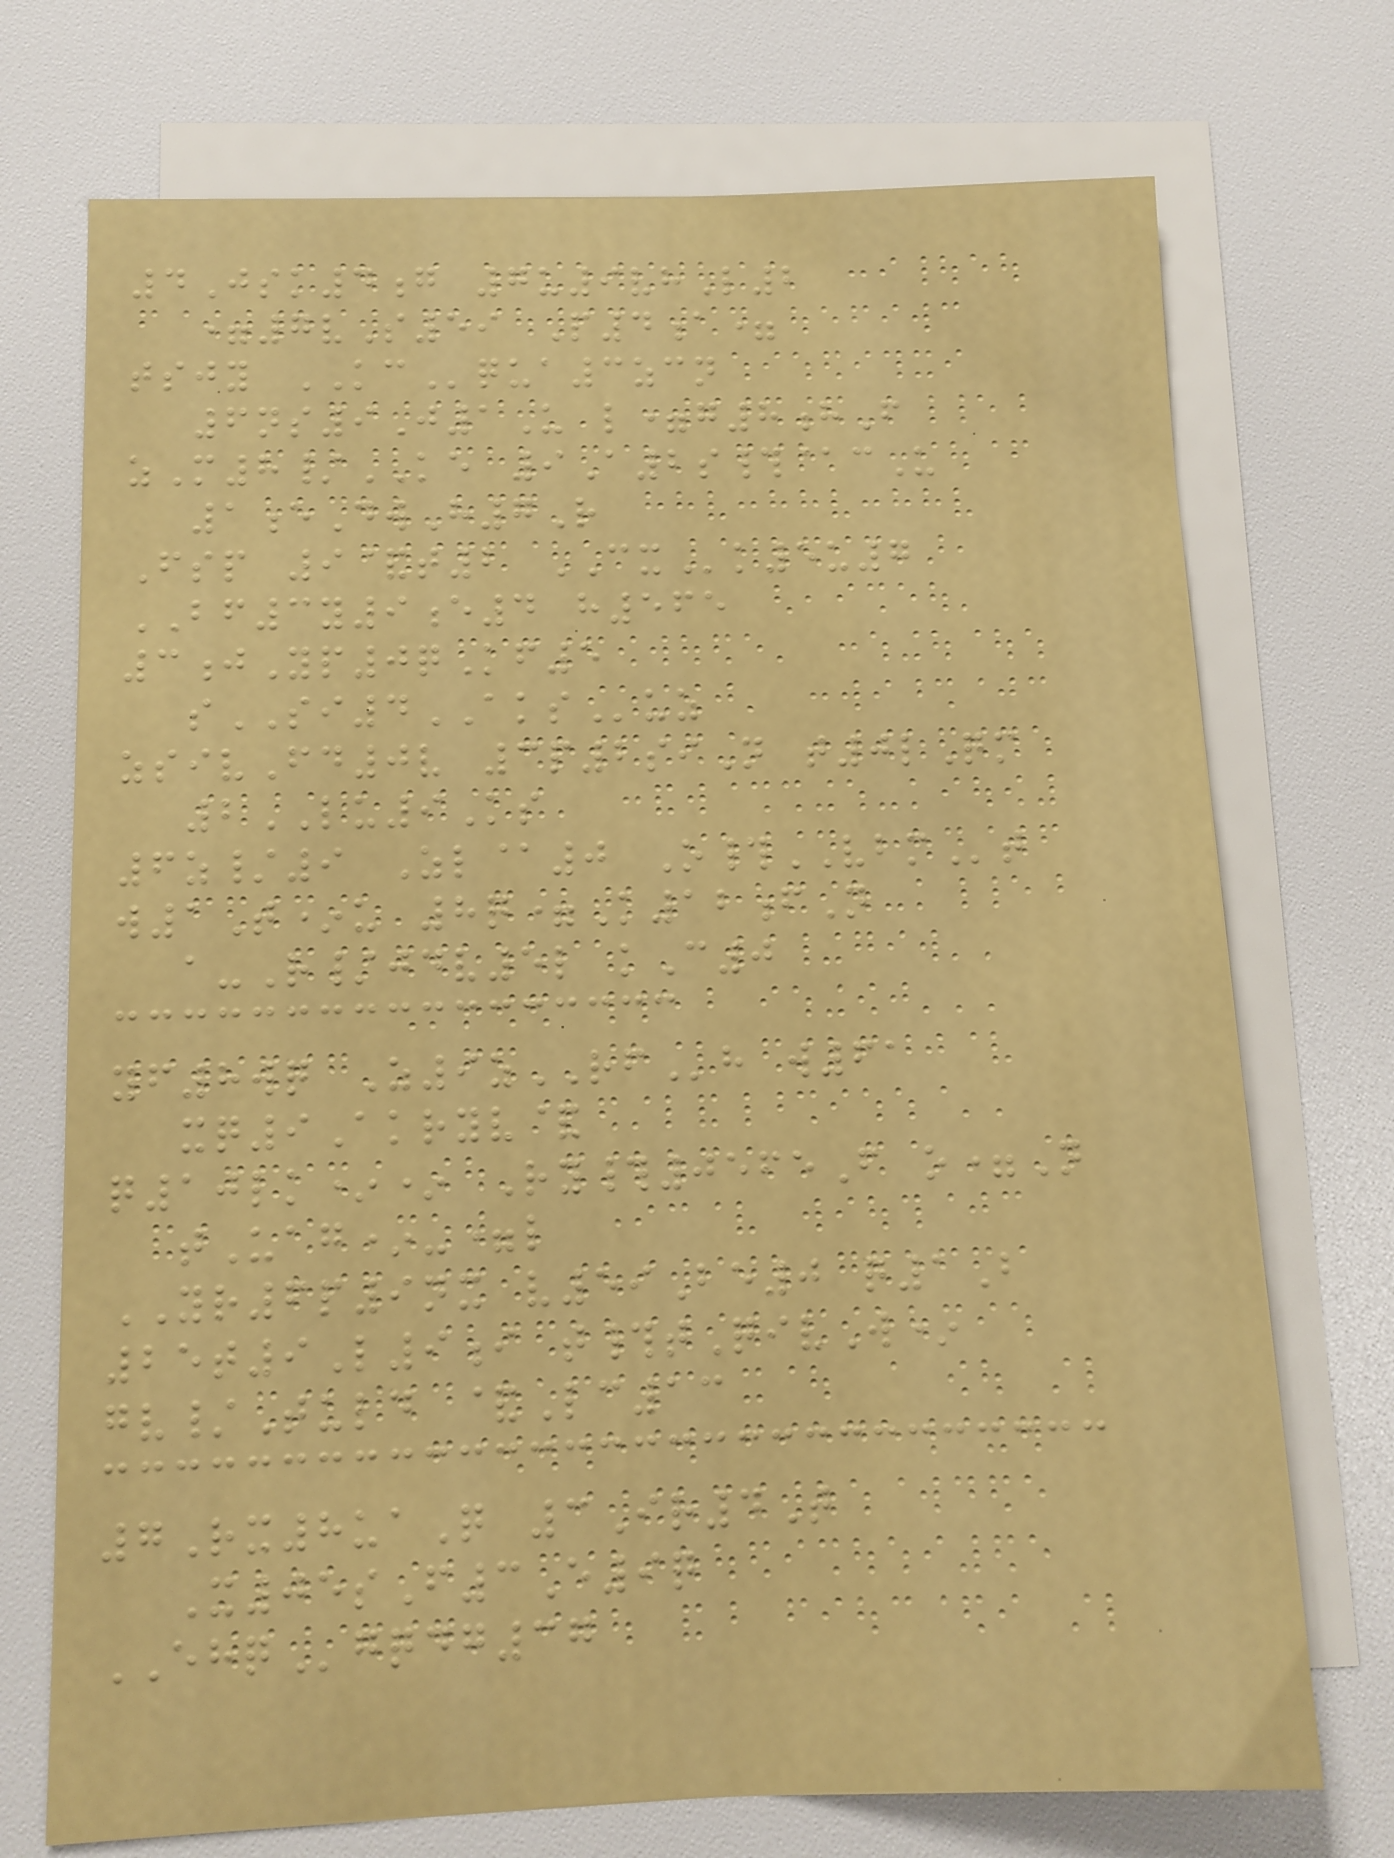4Jsk4g 7u9vhL2
=7vS59 P4a=
tsjy KCqua3zcn
6ns9J1U l=g8hF
zM8/KE 9A2s#@cU
1eDwH7R
Fsp 9&t2 CXk5u7
BF3y9e4 h565
3jYp0qKf5
sSI4AKSuz
zsivFd0v 3p2siN t0lQm
2LU9Ks
6z/9 Zl@0 O#VBMt
w1T*u 8q=K12fN
a-R/jdv5l kC0
yf8wq Z9zRFh w61
xq9Akryv&
q10lk** Ry#0565F o=N
tUag*-=l
YR6p9nx v59Be0 q1B
25t9L9i t#tQivW*
gv/Tuld &Lc13
7Rx8uaQ 3Ir4T
X05sF3E9q
EHQgqdg37
